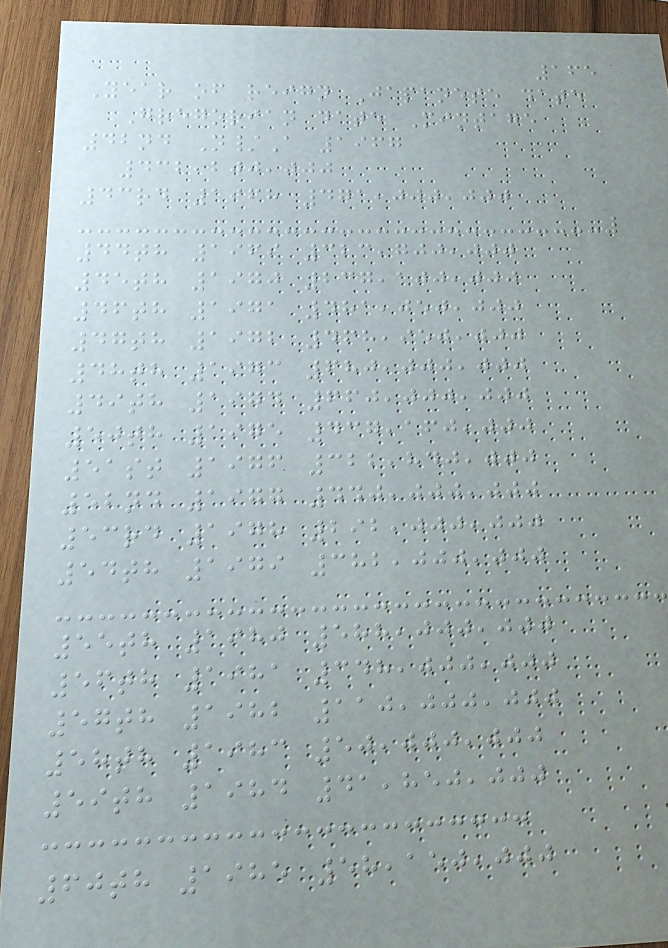165
Year of reign Japanese date
Gregorian date Mintage
42nd N/A 1967
432,200,000
43rd 1968 471,000,000
44th 1969 323,700,000
45th 1970 237,100,000
46th 1971 481,050,000
47th 1972 468,950,000
48th 1973 680,000,000
49th 1974 660,000,000
50th 1975 437,160,000
51st 1976 322,840,000
52nd 1977 440,000,000
53rd 1978 292,000,000
54th 1979 382,000,000
55th 1980 588,000,000
56th 1981 348,000,000
57th 1982 110,000,000
58th 1983 50,000,000
59th 1984 41,850,000
60th 1985 58,150,000
